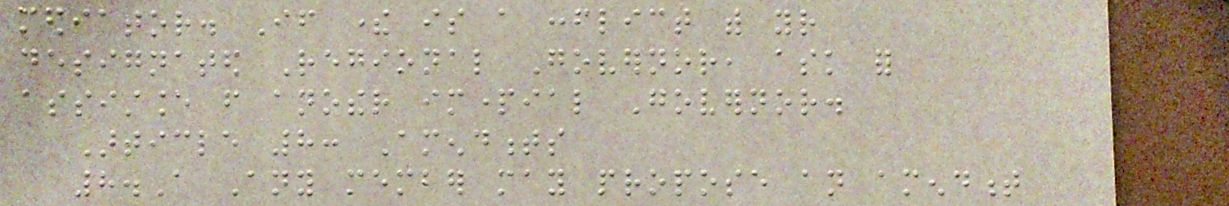mediator. If there is a conflict with your
designated Regional Governor, ask for
assistance from another impartial Governor.
Article 8: Amendments
8.A Any member may propose an amendment
